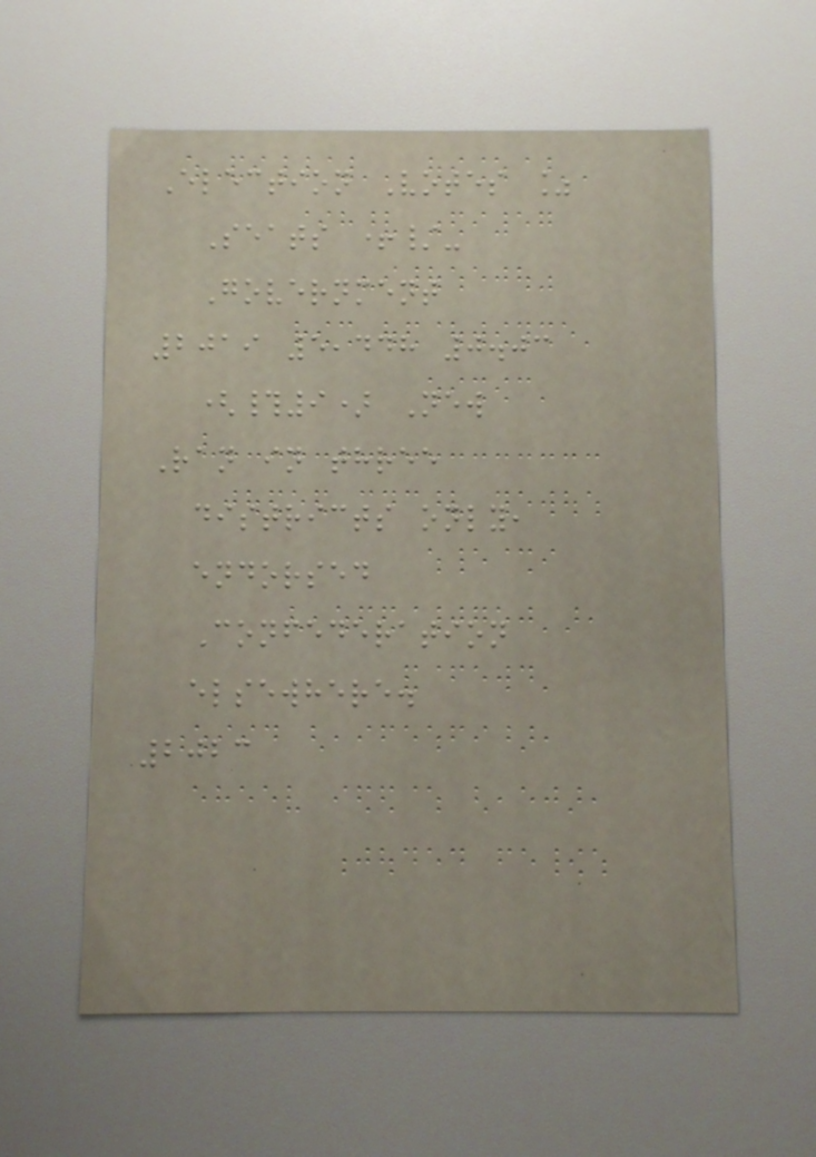Election Votes %
Seats +/-
Government
2019 5,448 0.03
(#9) New
Ran in three
districts only,
endorsed
Confederation
elsewhere.
2023
